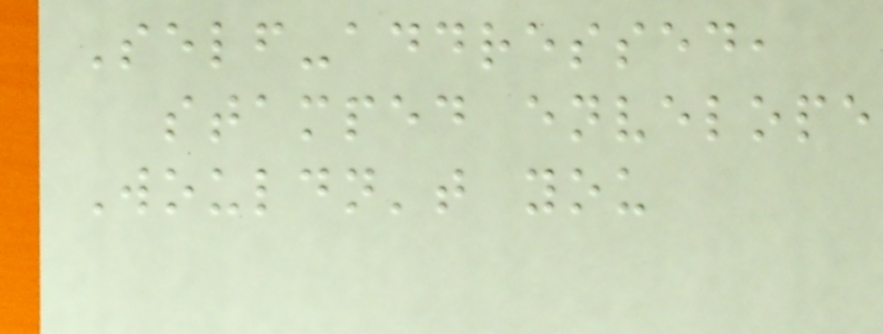Self-addressed,
stamped envelope
Wouldn't you
